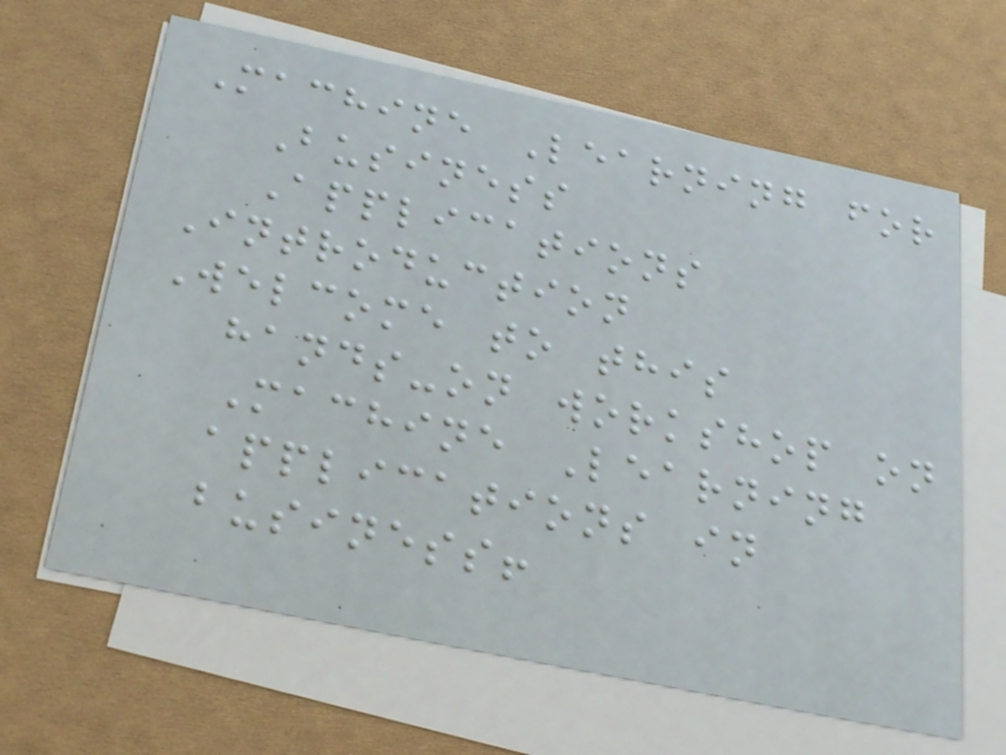Machine Learning for
Business
Applications
Introduction
Welcome to this
hands-on workshop on
Machine Learning
applications in
business!
